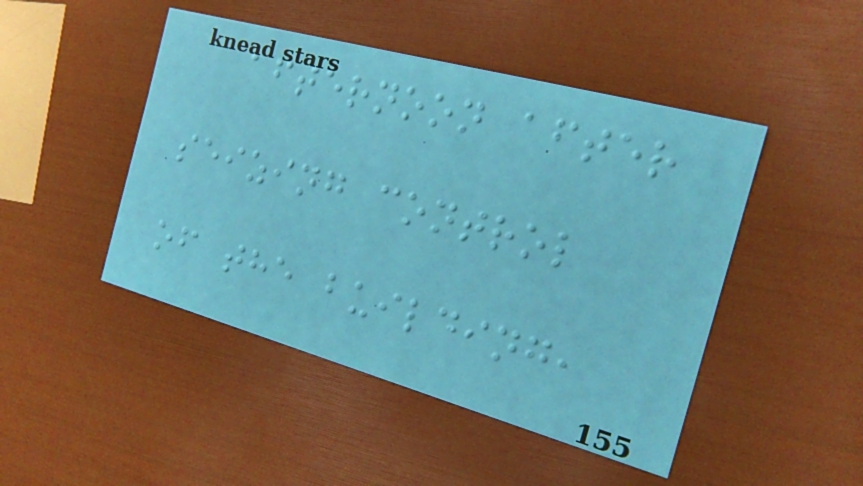afternoon after
seizing control
of the building,
